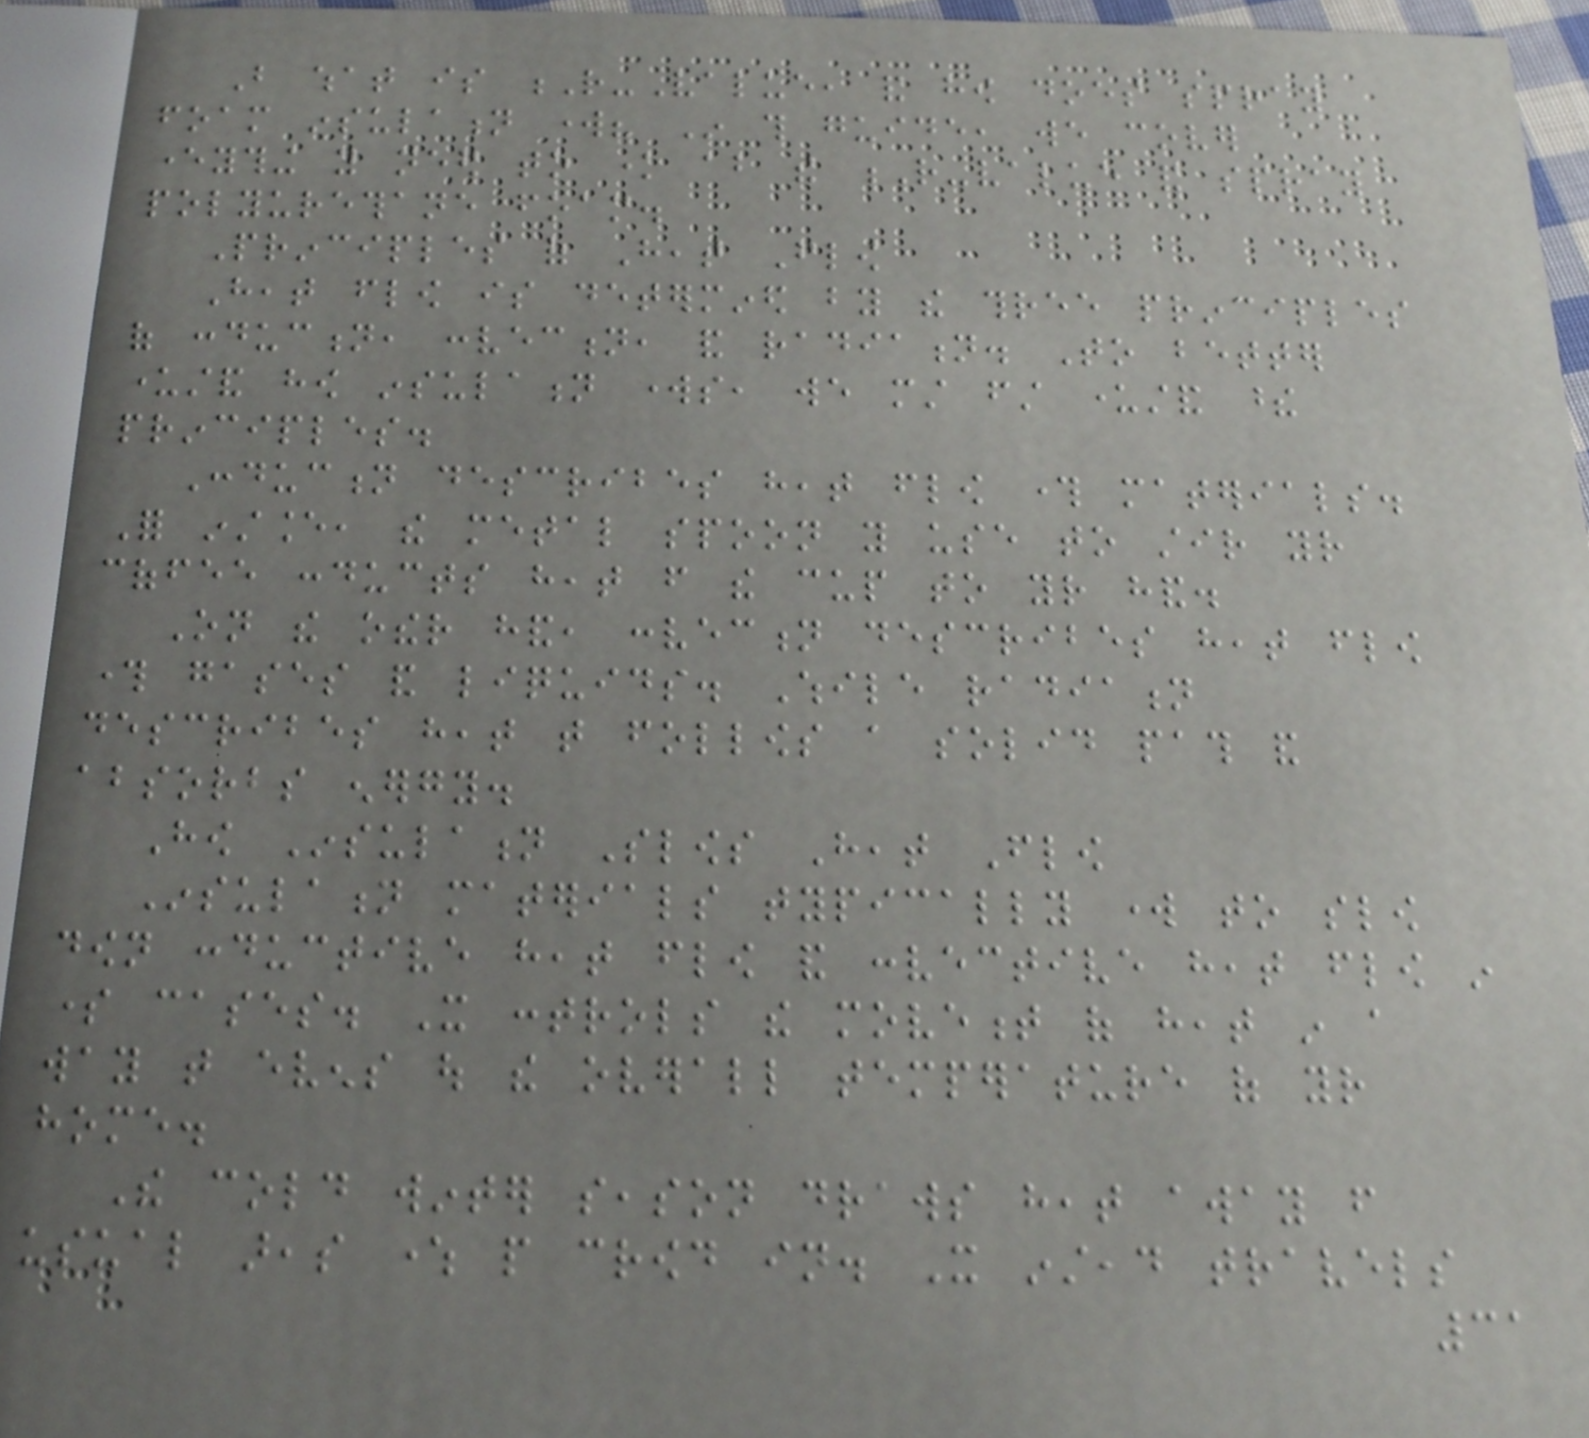But what is R-Value, and how does spray
foam insulation work? In this guide, we cover
everything you need to know about the R-value and spray
polyurethane foam.
Principles of Heat Flow
Heat flow is determined by the three principles
of conduction, convection, and radiation. To better
understand how insulation works, we must first understand these
principles.
Conduction describes heat flow through materials.
For instance, the metal spoon you use to stir your
coffee conducts heat from the cup to your hand.
On the other hand, convection describes heat flow
through gases and liquids. While radiation
describes heat that follows a solid path and
absorbs energy.
How Insulation Slows Heat Flow
Insulation materials typically work to slow
down conductive heat flow and convective heat flow in
some cases. It controls the movement of heat in a
way that evens out the overall temperature of your
home.
The cold winter season draws heat away from
usual areas where people crowd in. It instead travels
31
